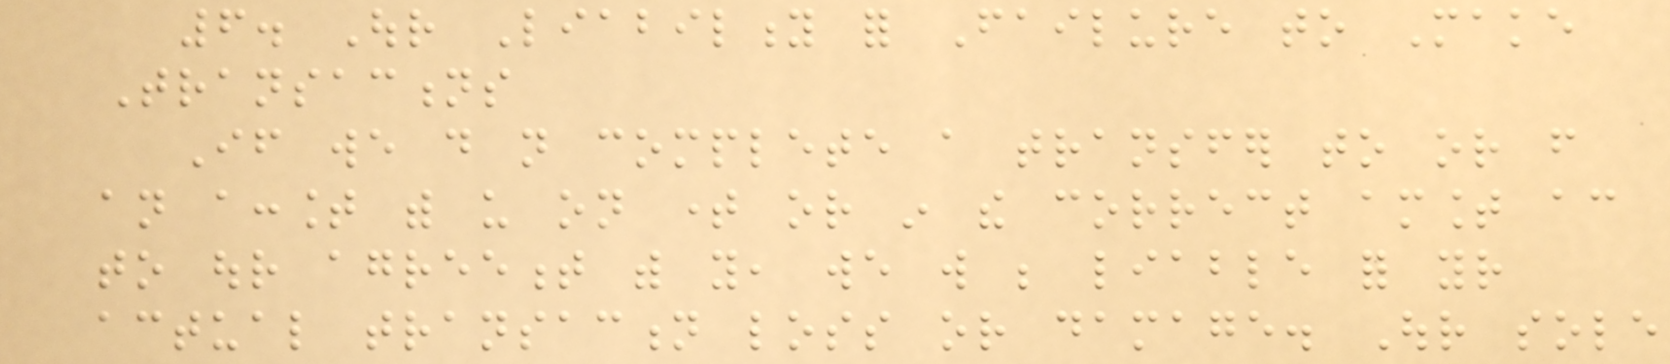6. Our Liability for Failure to Make
Transactions
If we do not complete a transfer to or from
an account with us on time or in the correct amount according
to our agreement with you, we will be liable for your
actual transaction loss or damage. Our sole
